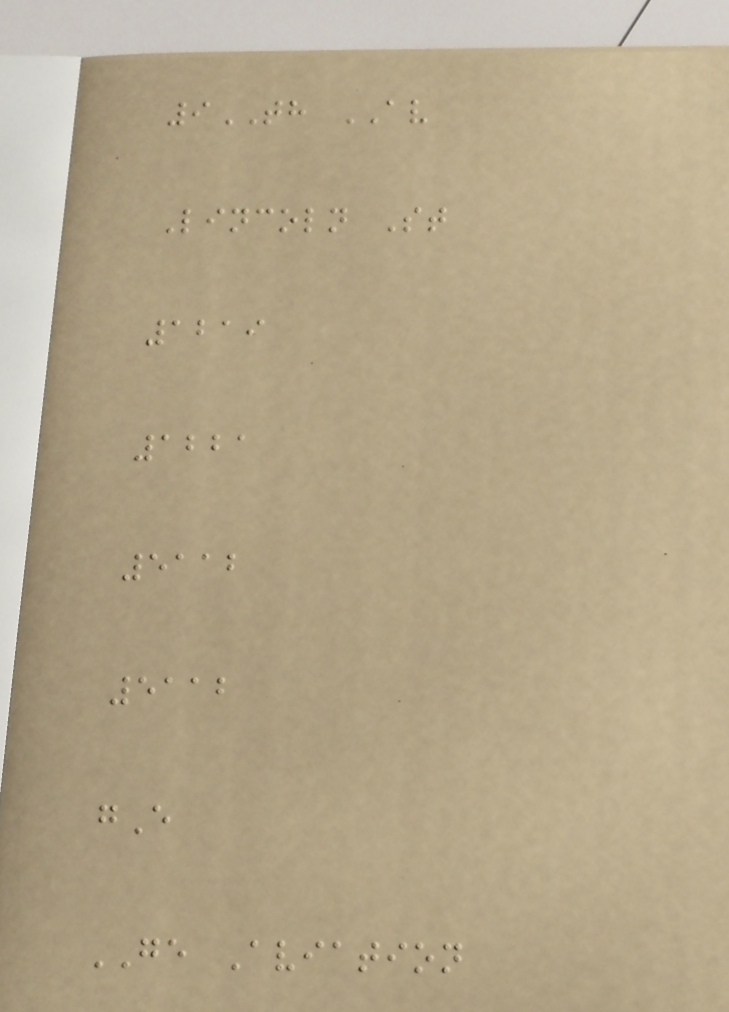9TH AV
Lincoln St
1219
1221
5112
5112
gE
GE Aviation
